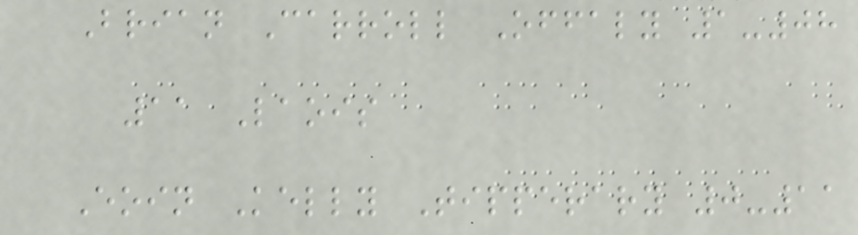Brian Carroll Offaly 1-08
11 Laois
Eoin Kelly Tipperary 0-11
